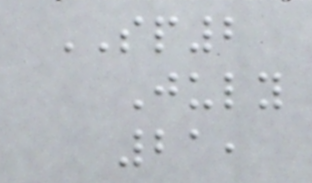SP2
July
21,
